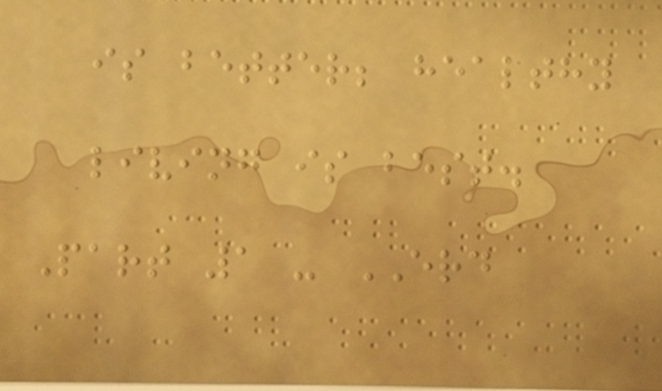is better; healthy
living is best.
Part 1 - ERD
